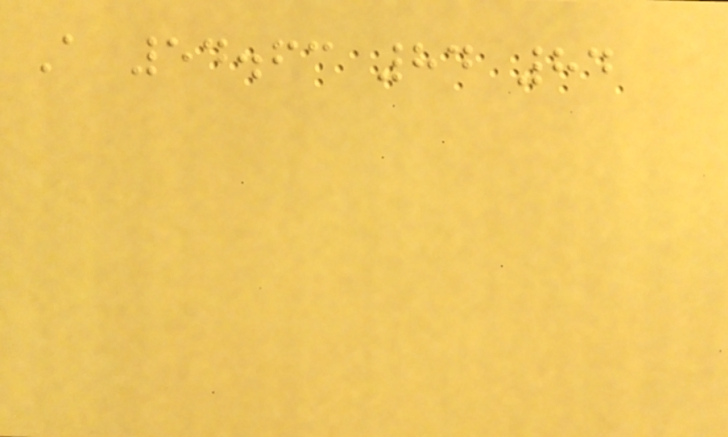A 54.63 84 84
